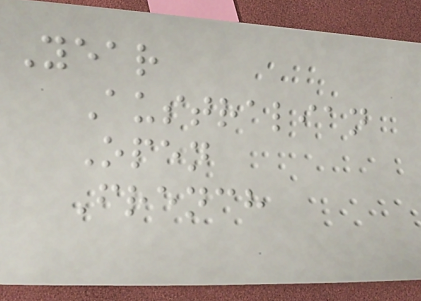Year
Australian
Open
French
